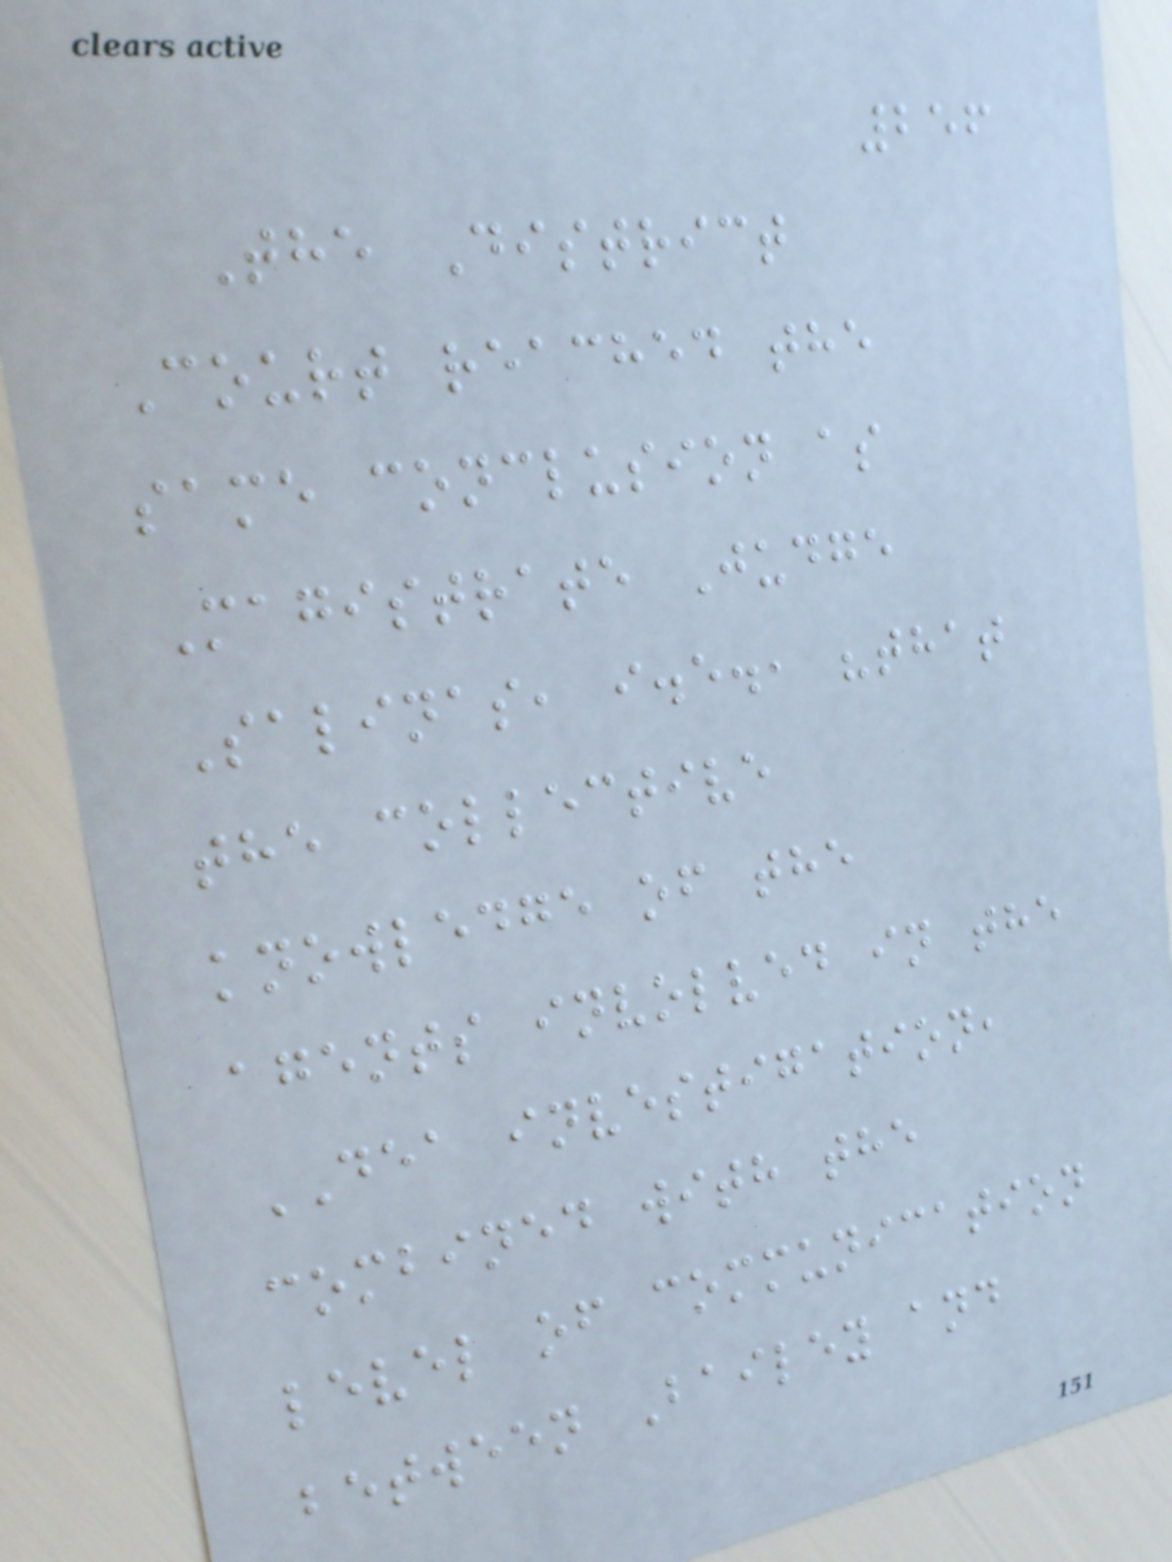256
The District
Court reached the
same conclusion as
Magistrate Judge
Salinas, i.e., "that
the collective
knowledge of the
agents involved in the
DEA investigation,
combined with the
level of communication
between Bailey and
